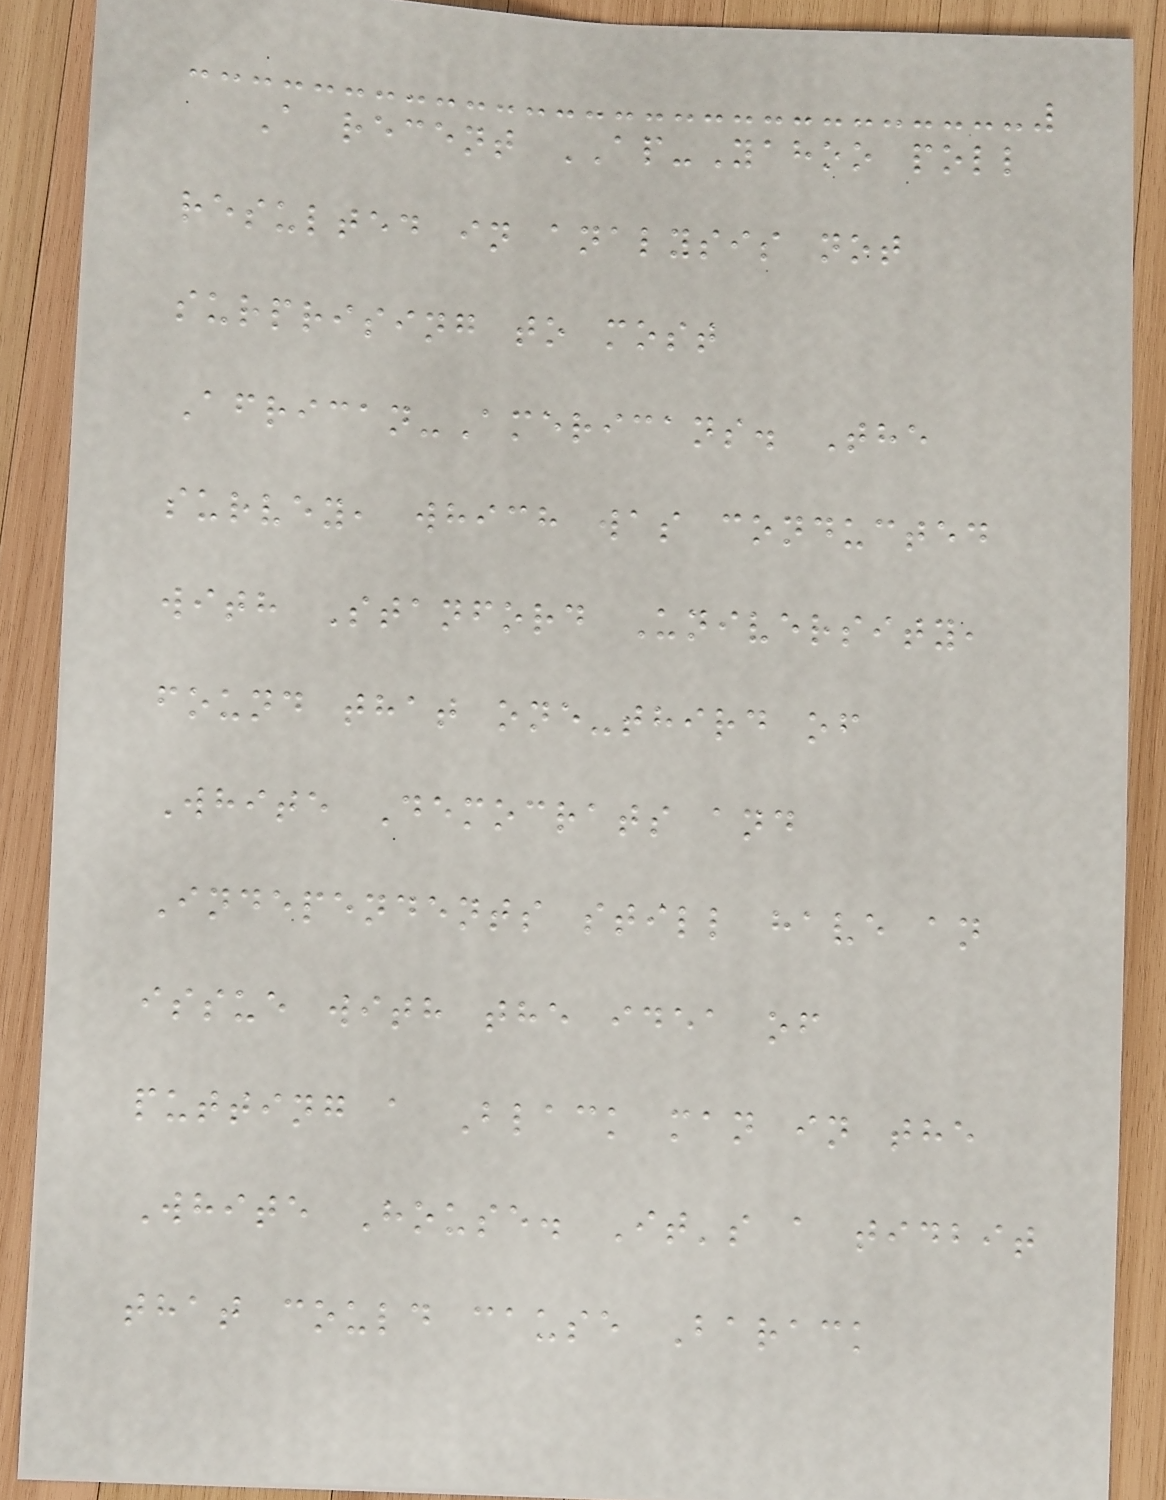A recent AP-Yahoo poll
resulted in analysis not
surprising to most
African-Americans. The
survey, which was conducted
with Stanford University,
found that one-third of
White Democrats and
Independents still have an
issue with the idea of
putting a Black man in the
White House. It's a tidbit
that could cause Barack
